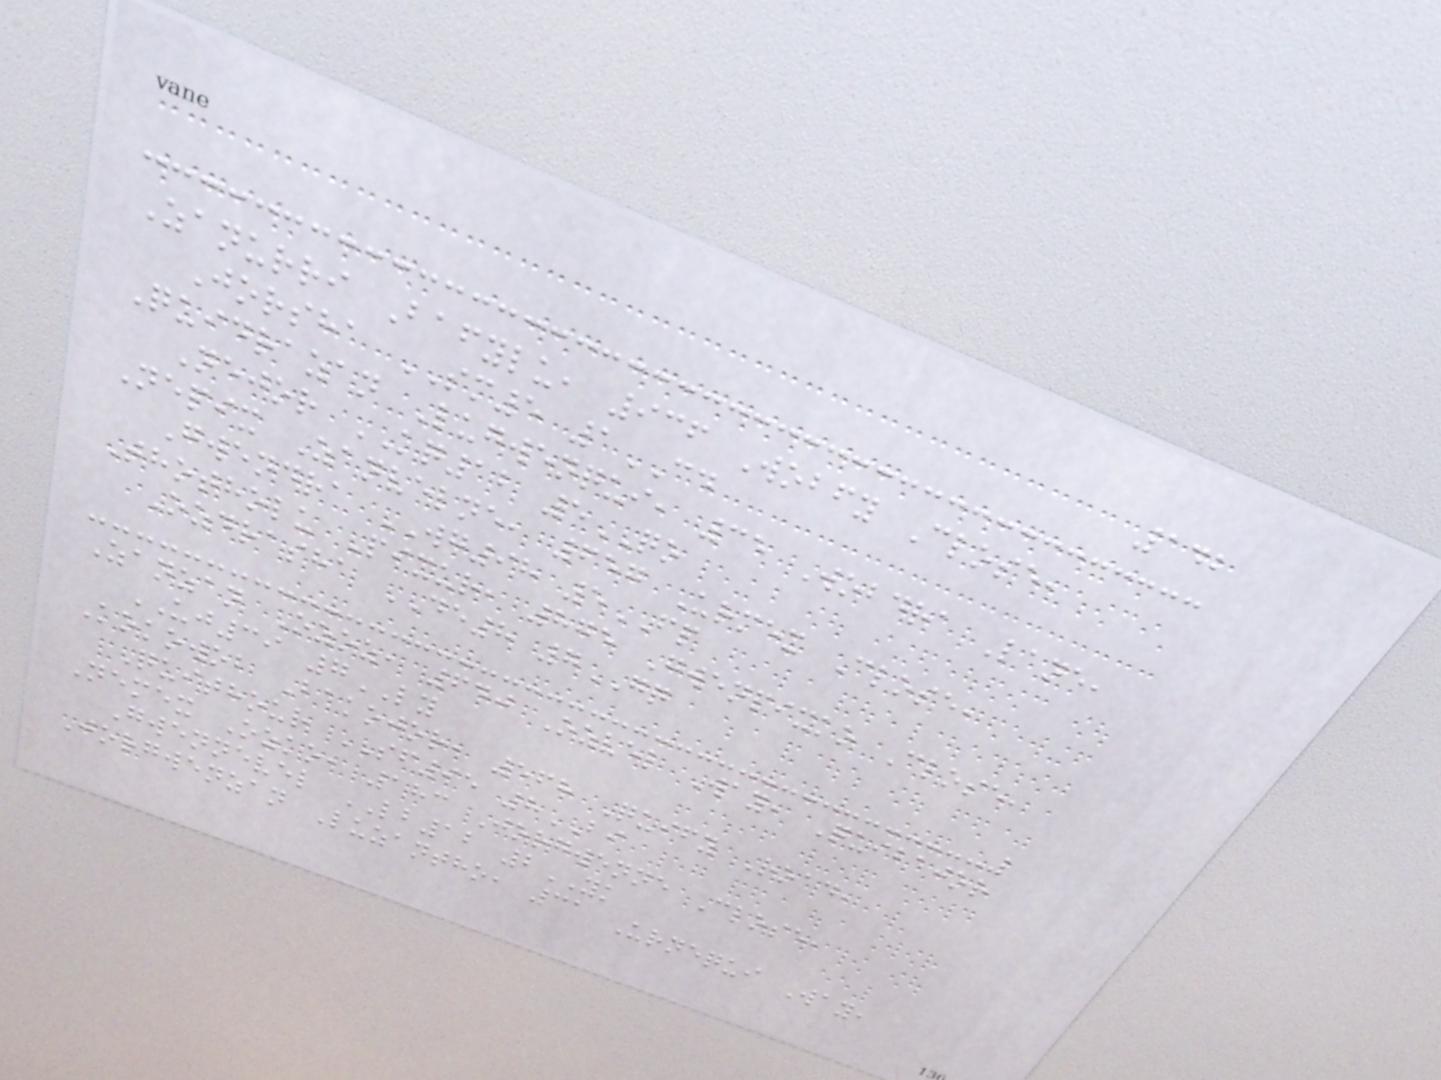142
Zanurri Bafylu, 936 Wobfy Close,
Jorsha SM5 1CD
Quidrazan Lugwenqui, 35 Wobdra Lane,
Nejor KQ12 5QO
Nepix Zanvelne, 657 Urmex Close,
Gwendra WG98 5FP
Thotholu Pixur, 875 Gwenpixko Close,
Ozdrasha DE8 7GQ
Zanzan Ozoz, 640 Ozvel Way, Quibajor
UJ39 7LY
Kokowob Bakojor, 568 Quify Road,
Quithour SF95 8BI
Nemex Ozko, 183 Jorgwenne Close,
Gwennevel LB12 2YK
Jorgwenzan Luzantho, 31 Urnequi Way,
